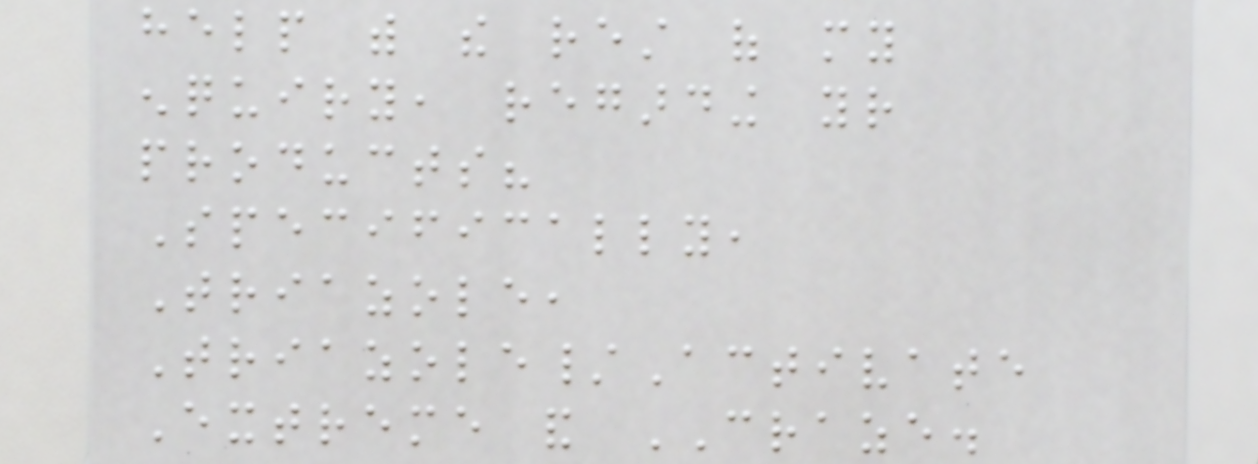help with the rest of my
enquiry, regarding your
products?
Specifically,
Triazole,
Triazole/Activate
Extreme and CRAZE.
